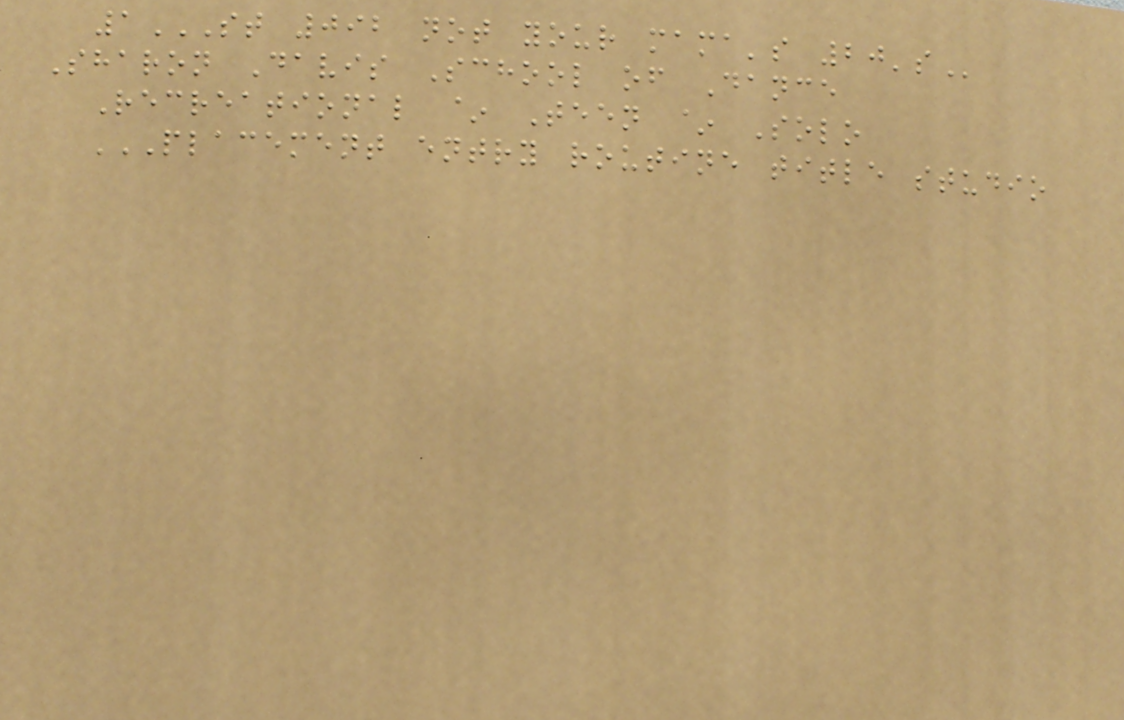1ST 092 NOT YOUR MAMA'S 20'S
Sharon Davis School of Dance
Recreational ~ Teen ~ Solo
PLACEMENT ENTRY ROUTINE TITLE STUDIO
